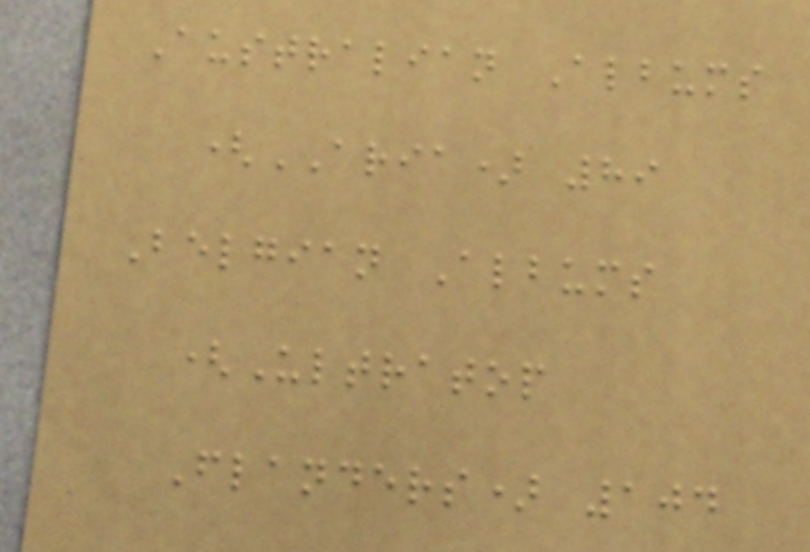Australian Albums
(ARIA) 89
Belgian Albums
(Ultratop
Flanders) 104
